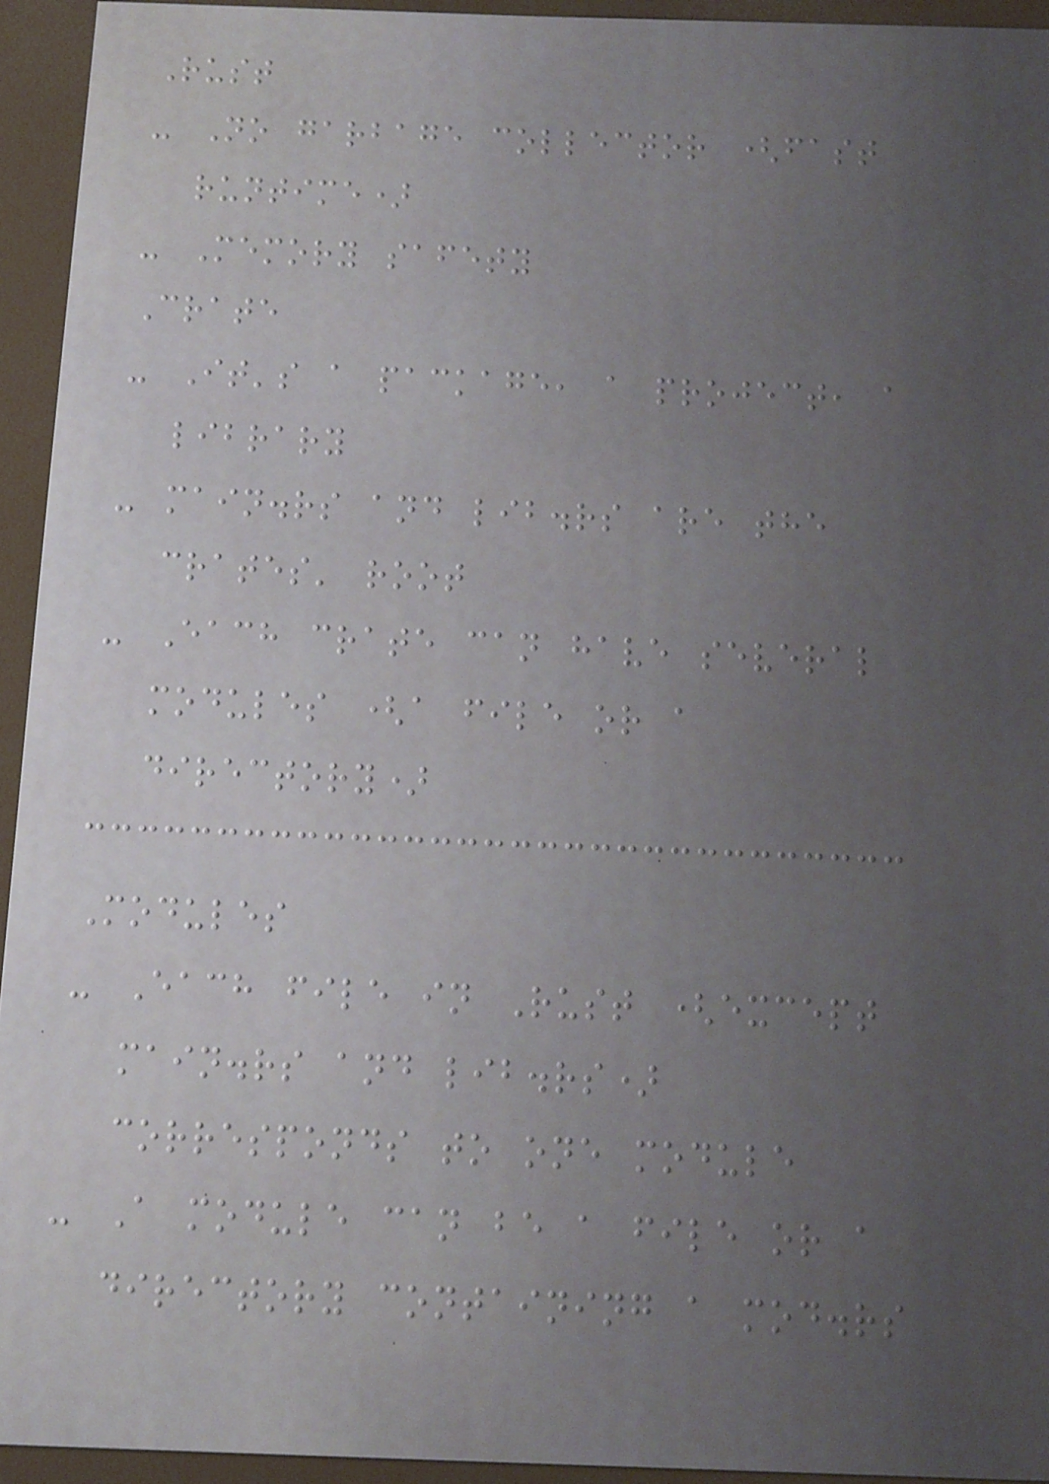Rust
- No garbage collector (fast
runtime)
- Memory safety
Crate
- It's a package, a project, a
library
- main.rs and lib.rs are the
crates' root
- Each crate can have several
modules (a file or a
directory)
Modules
- Each file in Rust (except
main.rs and lib.rs)
corresponds to one module
- A module can be a file or a
directory containing a mod.rs
